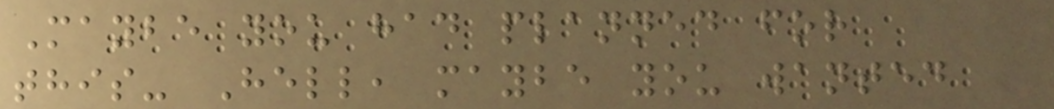Maybe you had planned for
this- Hell, maybe you wanted
